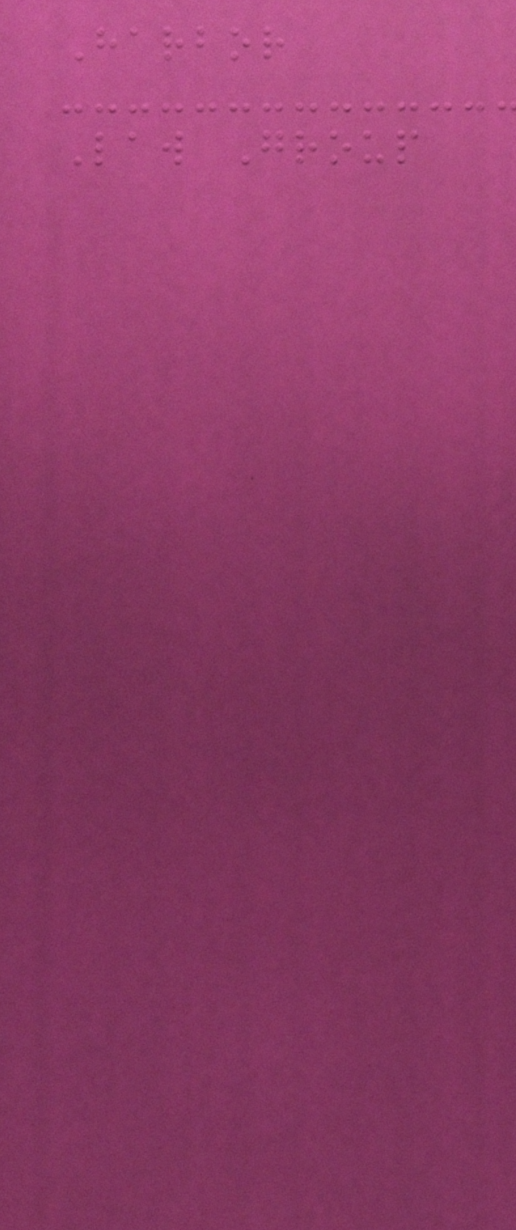Harbor
Law Group
